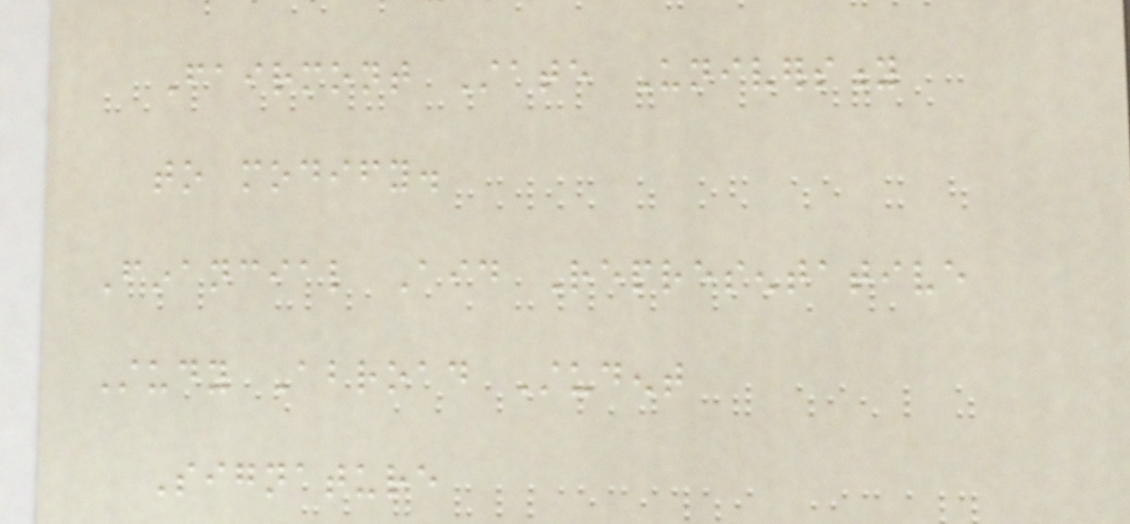Fairmont State University
to modify.
Financial Aid Representative
Study Abroad Student
Signature
